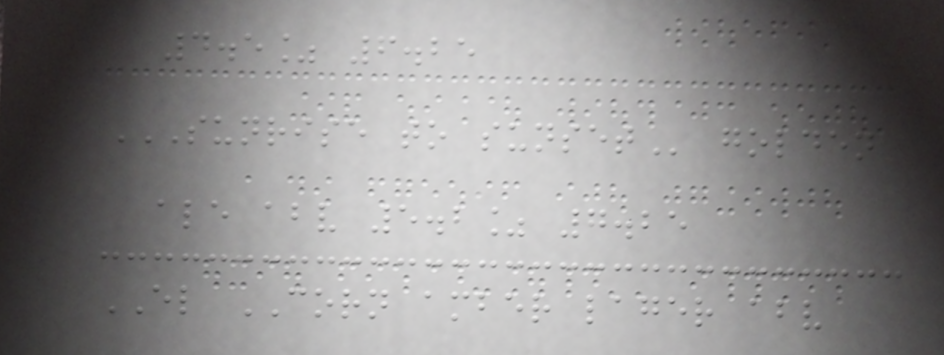4.5% 6.25
SUNRISE TO SUNSET golden
ale abv 5.2% 7.25
EL CORN amber lager abv
